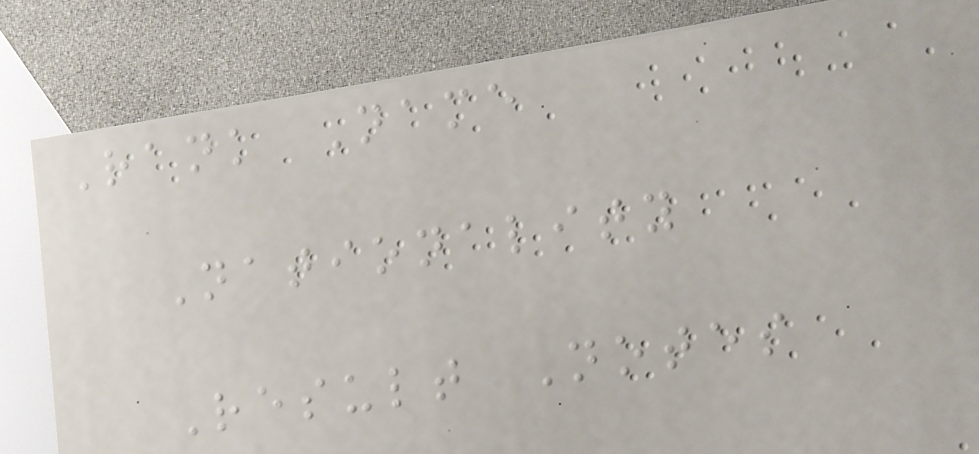Rank Name
Nationality
Result Notes
